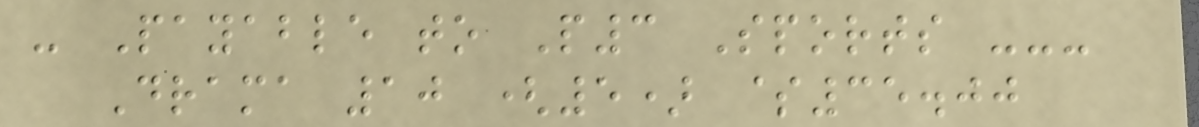- Payable to P3 Sports ---
Drama 10 (5) $35.00
